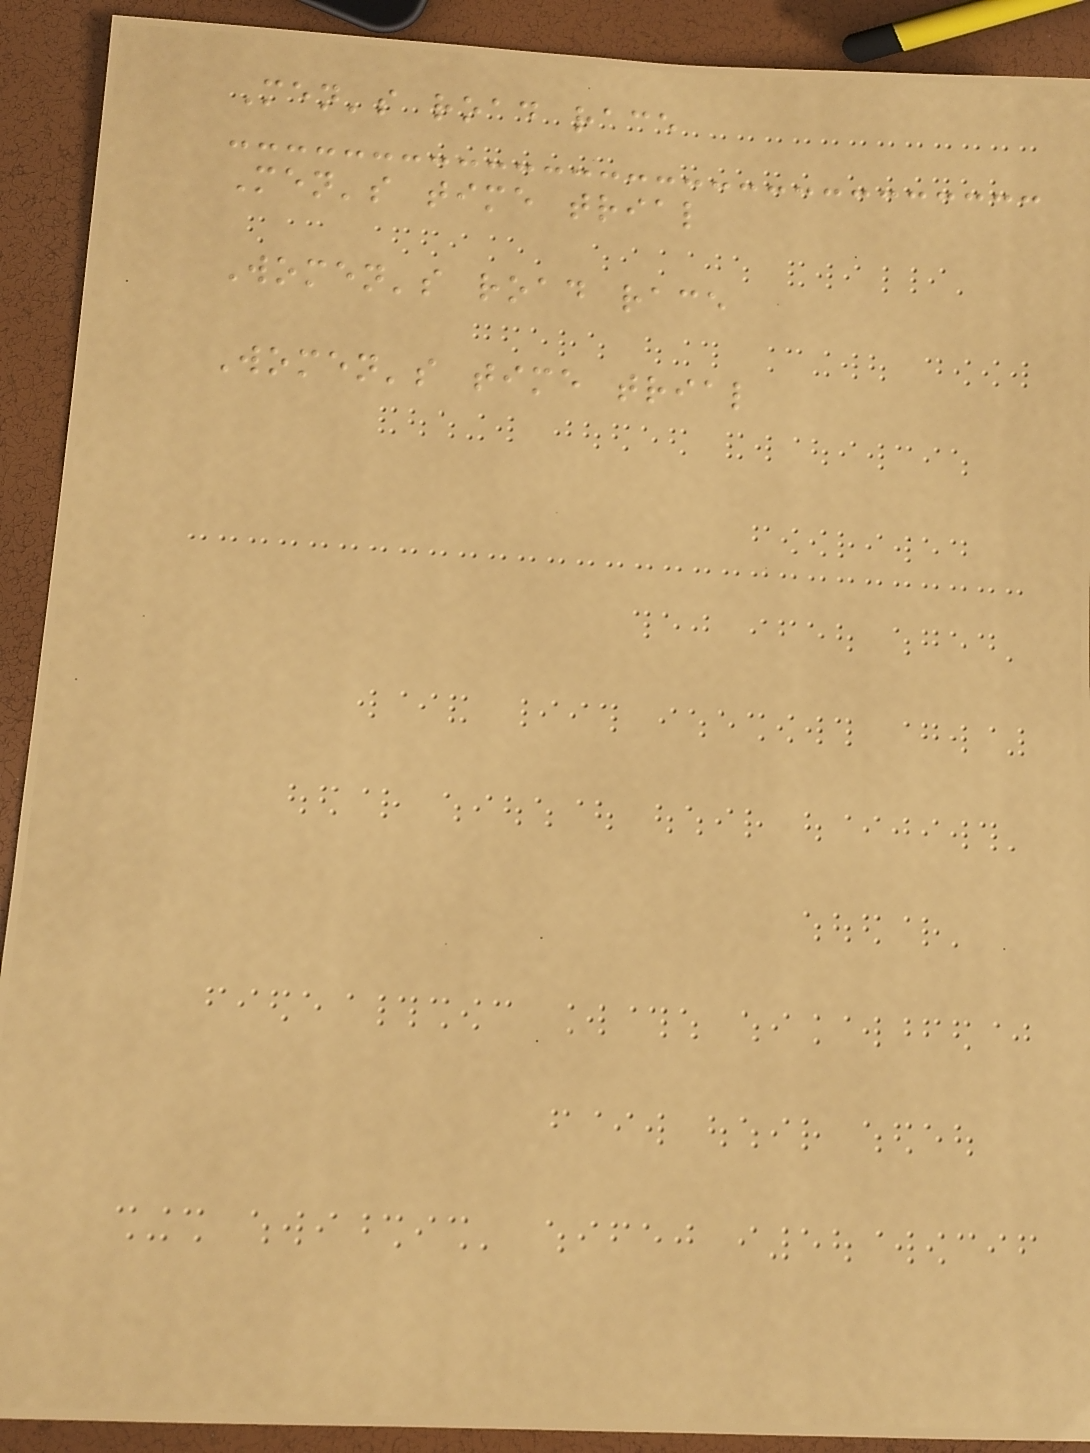Men's road race
Men's time trial
Women's road race
Women's time trial
